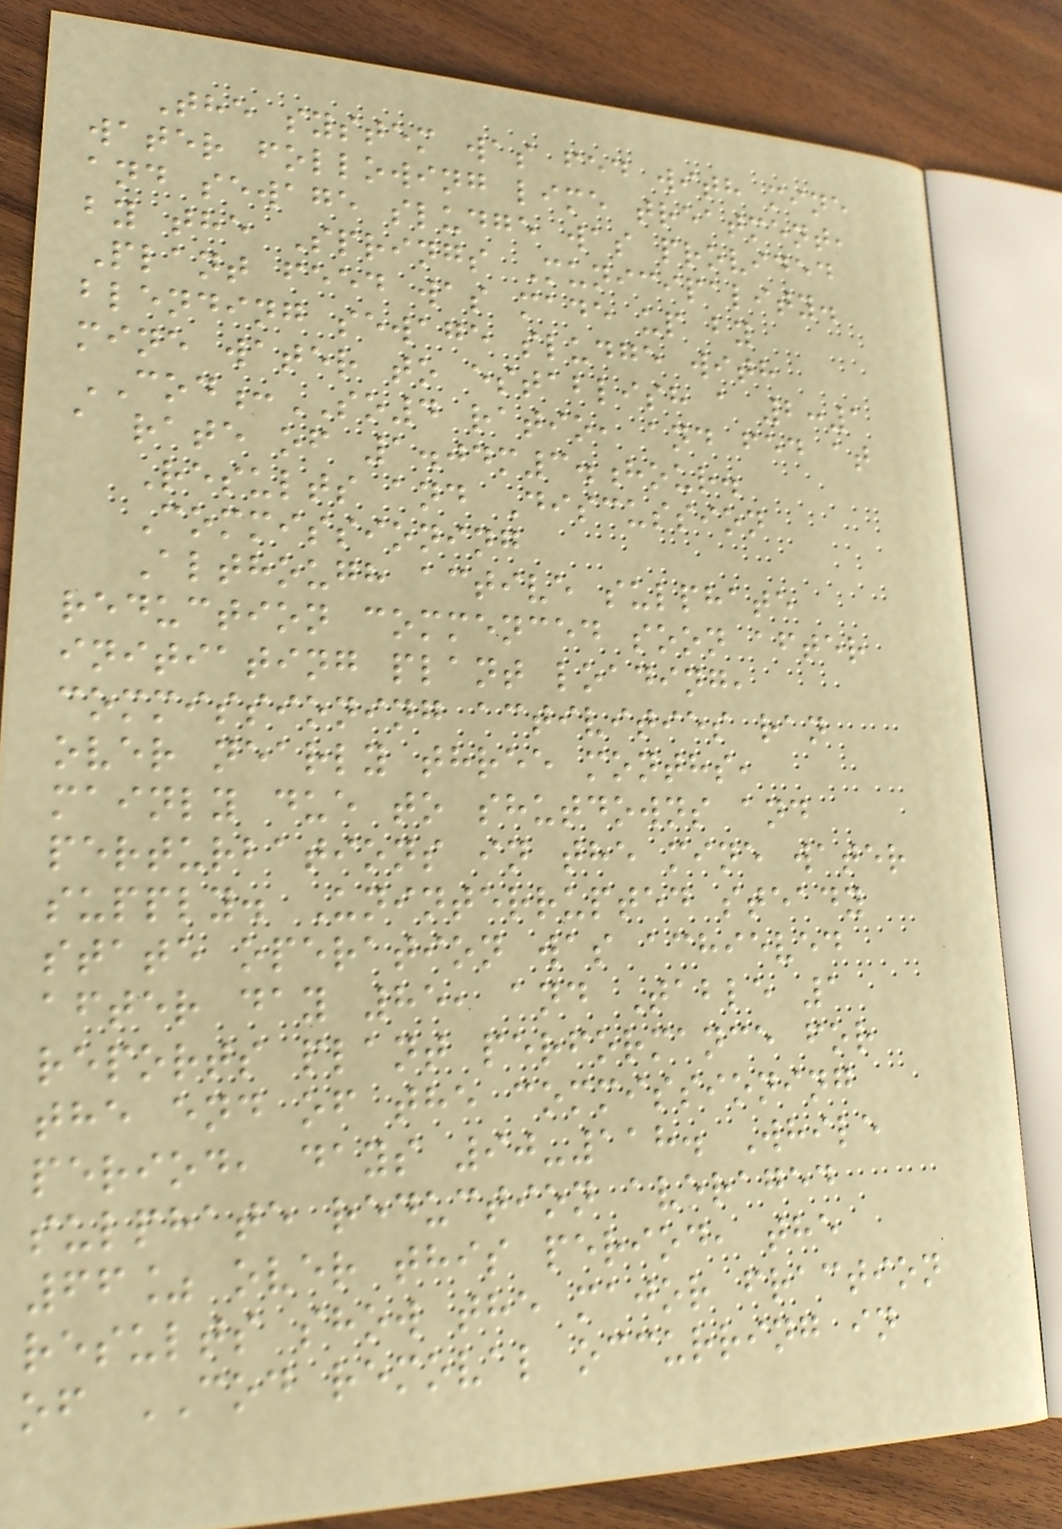The system was fed with mine
water following lime treatment,
and sewage sludge was provided
by the Springs Municipality.
Plant feed was made up by
blending sewage sludge with
mine water to establish a 2:1
COD:SO4 ratio, and fed at
a rate of 1.04m3.hour.
Results and Discussion
Commissioning
Although active sulphate
reduction commenced soon after
initiating plant loading,
commissioning activities ran
over nearly three months,
mainly due to shutdowns and
perturbations in the mine water
supply. Uninterrupted steady
state operation was achieved
after day 85, and Table 1
reports plant performance for
the end of the commissioning
period, days 90-118. While
sulphate reduction averaged
66% over this period, the
results show the major fraction
of COD removal occurring in
